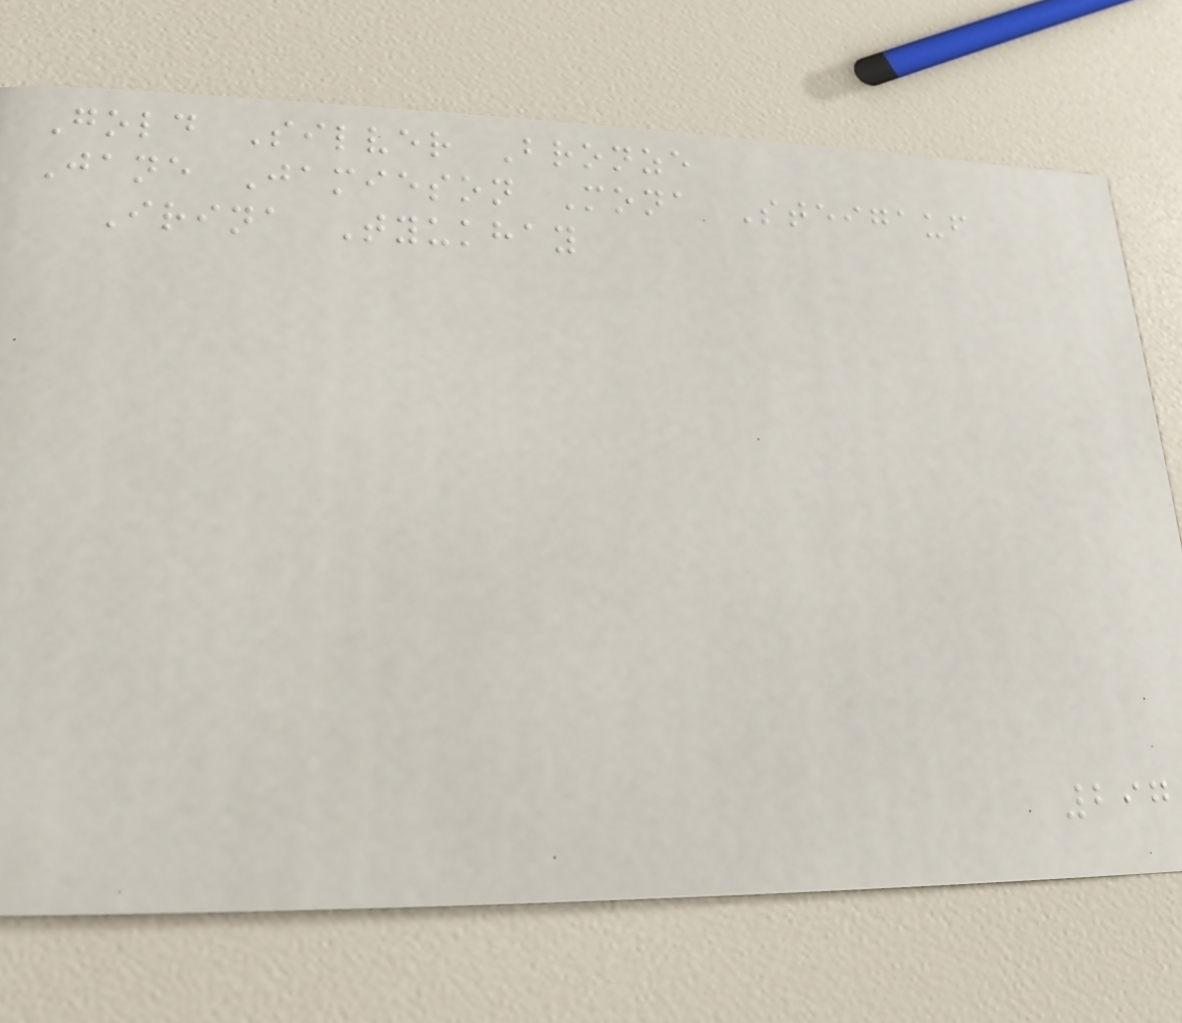Gold Silver Bronze
Jane Jamieson Mona Steigauf
Irina Tyukhay
297
